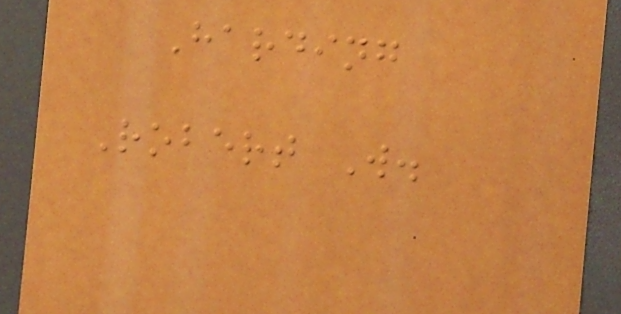Harding
Robert W.
